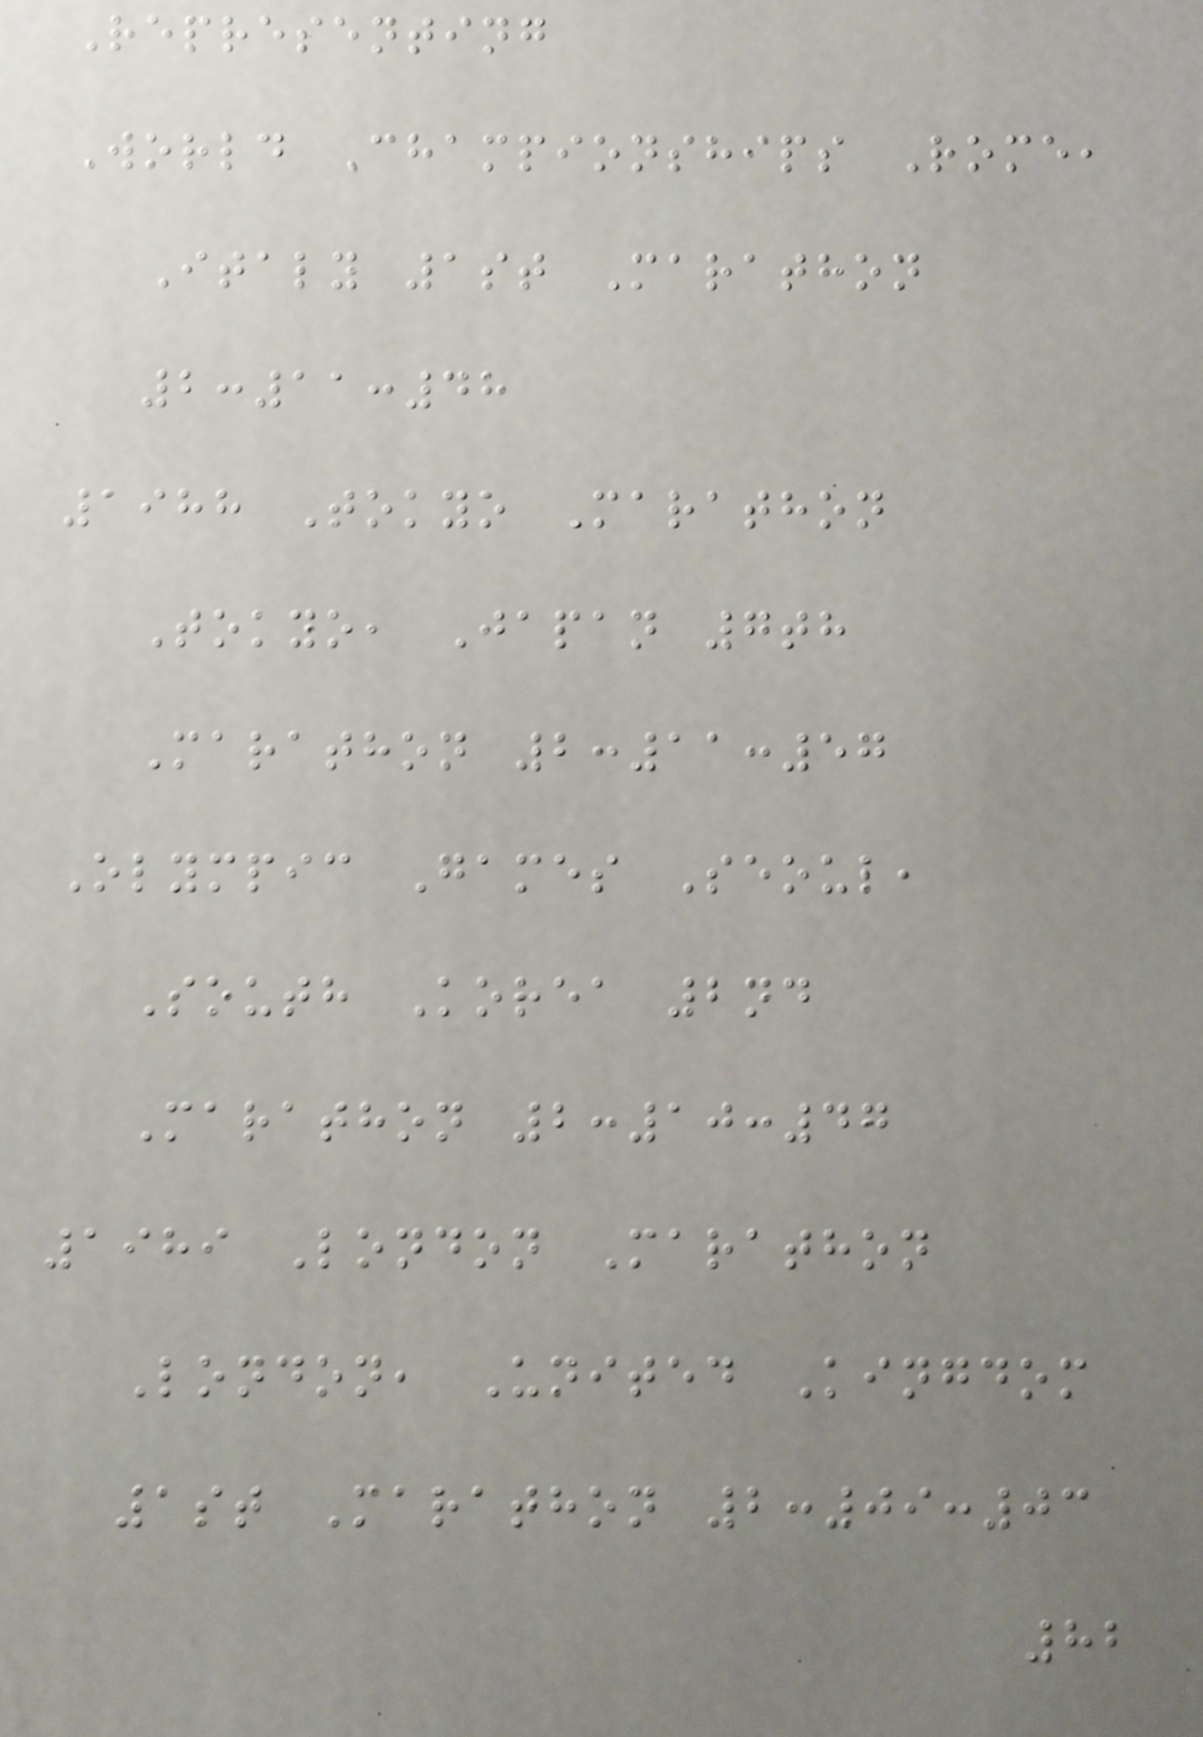Representing
World Championships Rome,
Italy 1st Marathon
2:11:48
1988 Tokyo Marathon
Tokyo, Japan 7th
Marathon 2:11:57
Olympic Games Seoul,
South Korea 2nd
Marathon 2:10:47
1989 London Marathon
London, United Kingdom
1st Marathon 2:09:03
82
